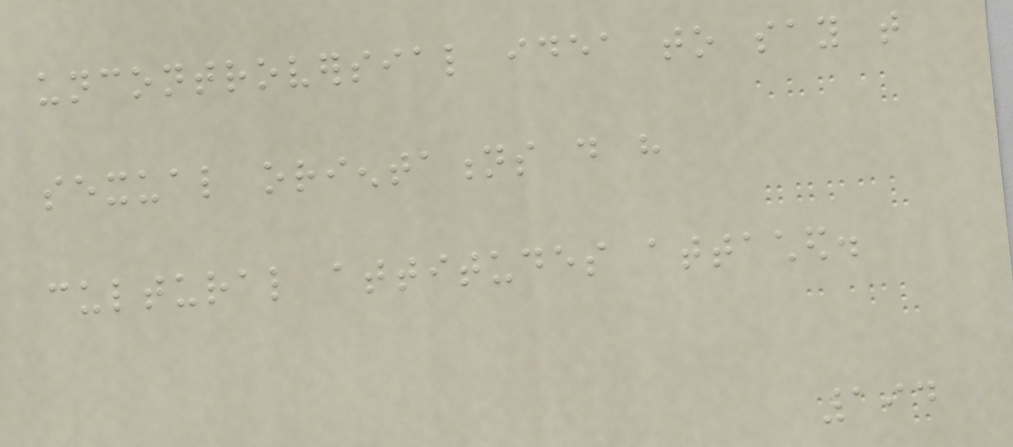uncontroversial idea to say that
sexual orientations do have
cultural attitudes attached.
194
